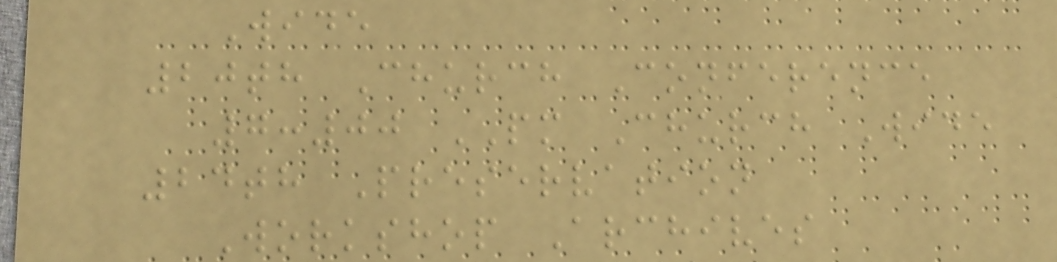Wide
20th Church Conference
7:00 PM Church Wide
24th Preservation
Workshop Archives
